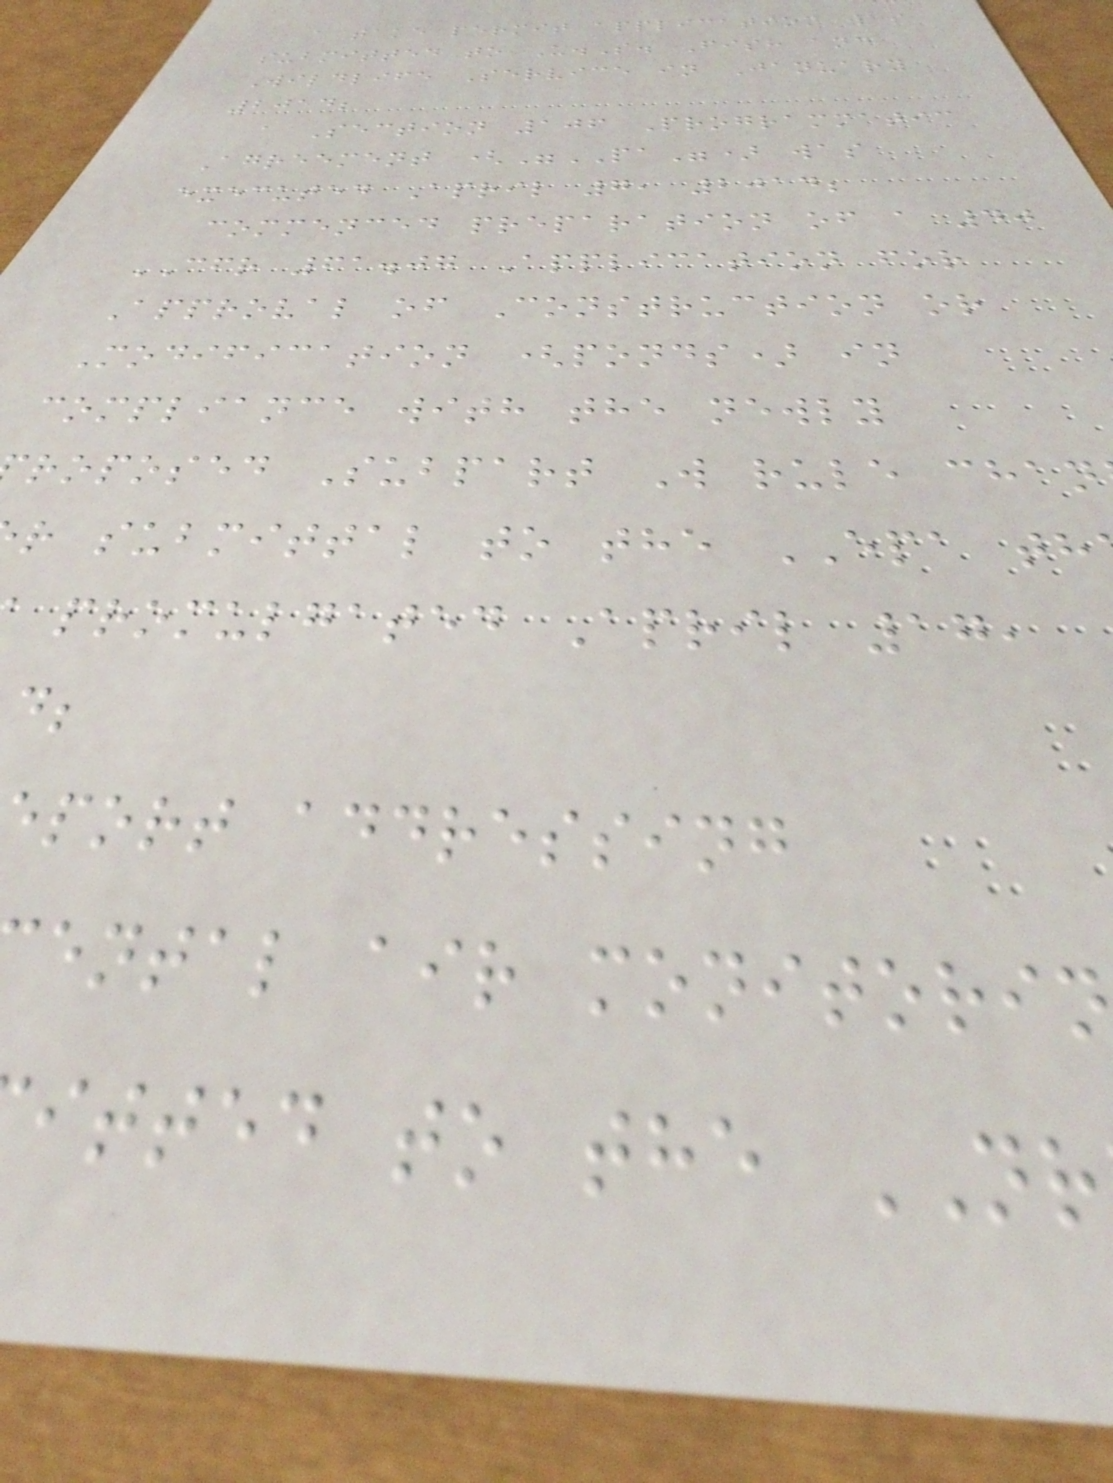a take permit application was
submitted to U.S. Fish and
Wildlife Service in January
2014;
a Section 106 Programmatic
Agreement ("PA") was
executed April 7, 2014;
commenced preparation of a 40
CFR 61.07 Application for
Approval of Construction or
Modification (ponds) in
compliance with the newly
roposed Subpart W rule chan
r submittal to the EPA th
promulgated April 17,
port addressing
ental air monitori
itted to the NR
